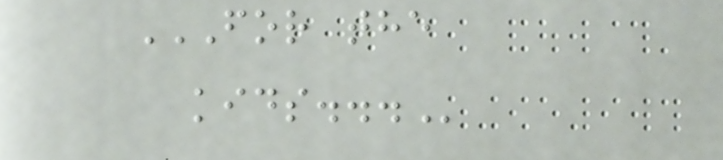FOR THE
KIDS...
